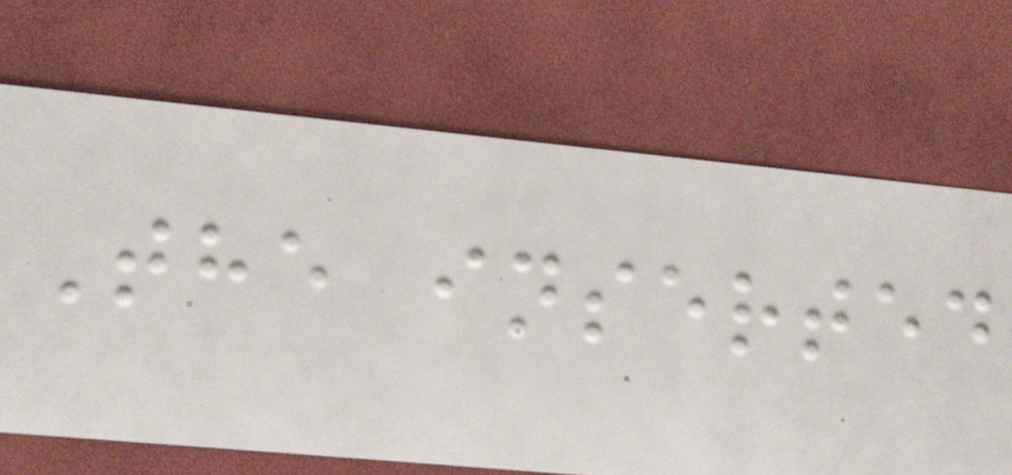The inserted
